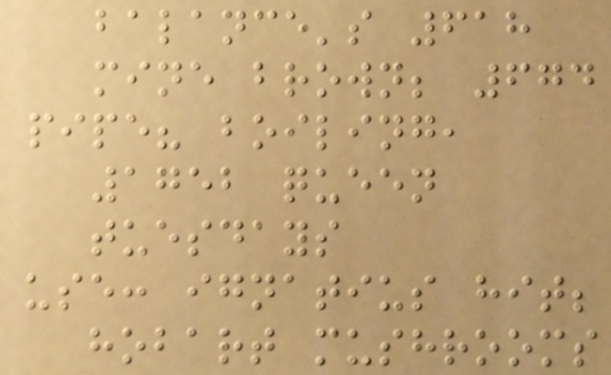balance's 618
mine brown; 674
pipe? boiling,
1752 queen
tuesdays
use: ignatius hit;
hobart mushrooms
